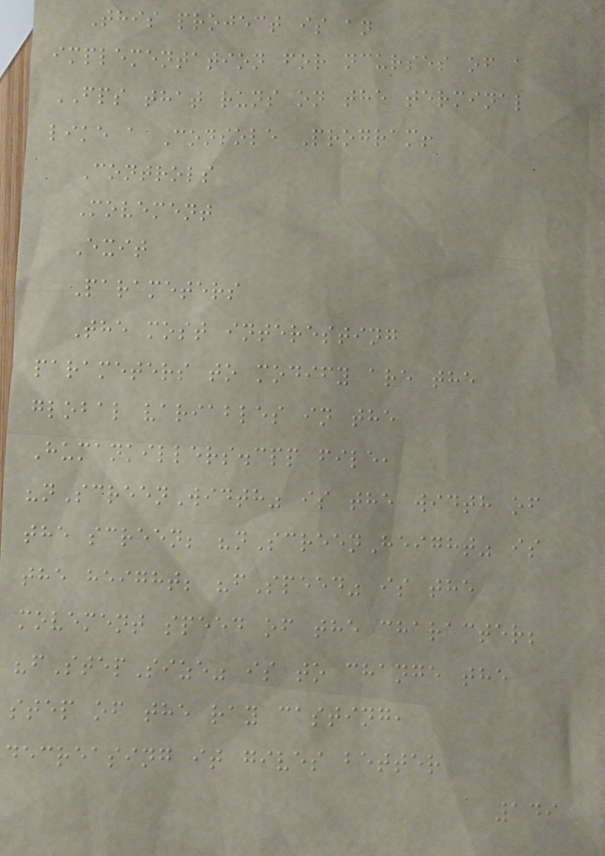This project is an
implementation for ncurses of a
FPS that runs on the terminal
like a Console Program!
Controls
Movement
Exit
Parameters
The most interesting
parameters to modify are the
global variables in the
Humankillers.cpp file,
"nScreenWidth" is the width of
the screen; "nScreenHeight" is
the height; "fSpeed" is the
movement speed of the character;
"fStepSize" is to change the
step of the ray casting,
decreasing it gives better
149
